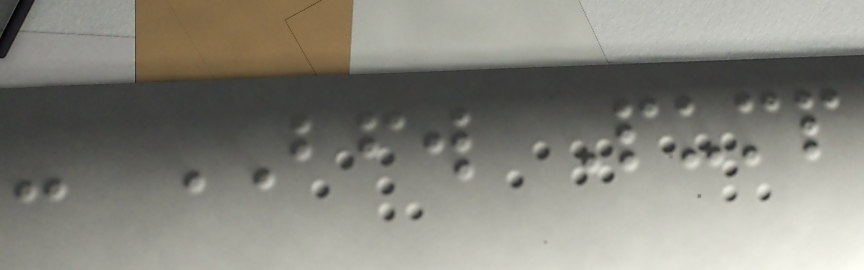- BFW Pump
